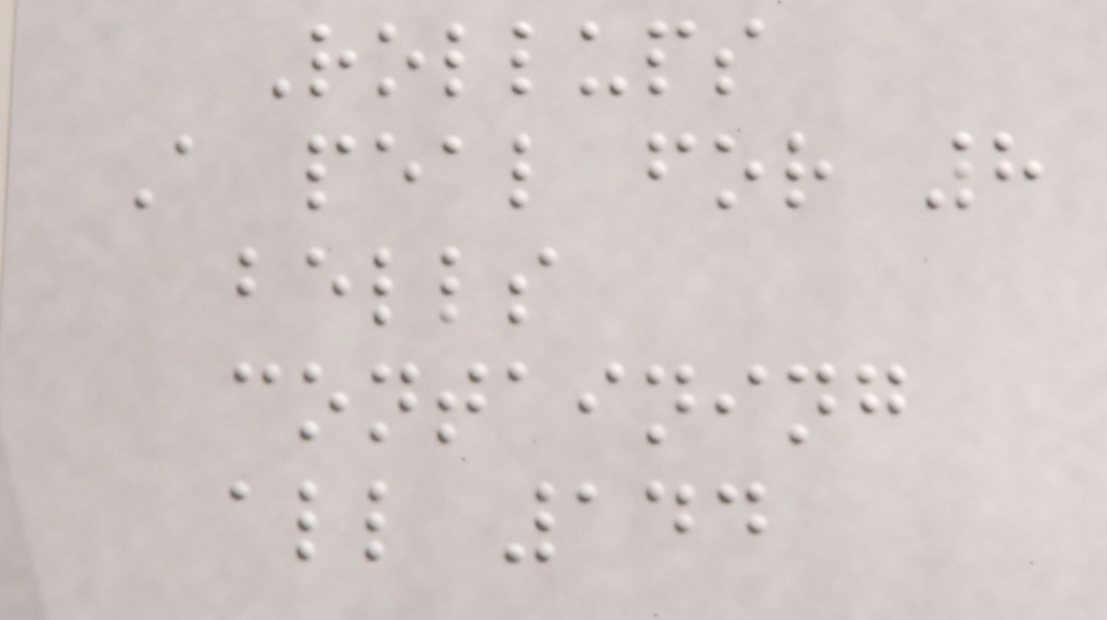Rollups
A peal for 8
bells
containing
all 144
